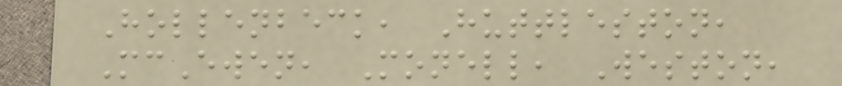Hollenbeck, Huttleston,
McEwen, Monell, Weston,
